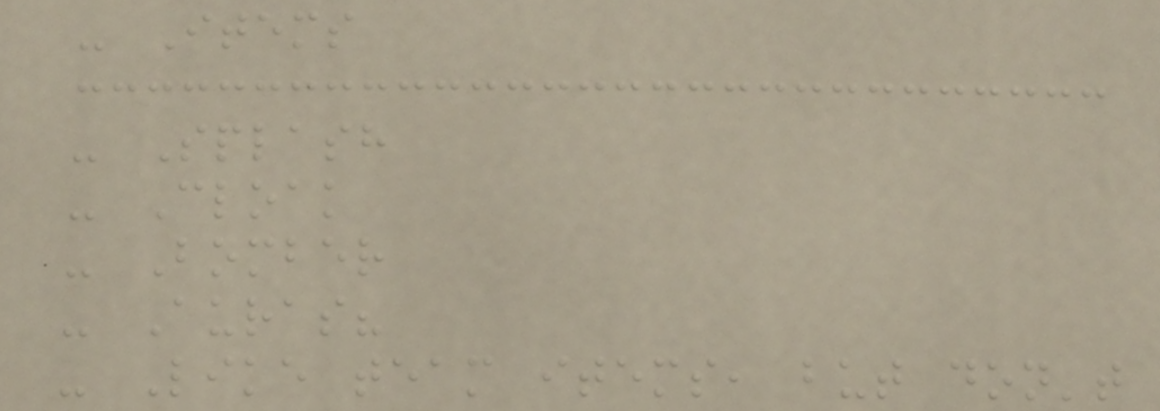- Items
- Splash
- Cloak
- Bomber
- Auras?
- Like team items, but don't
